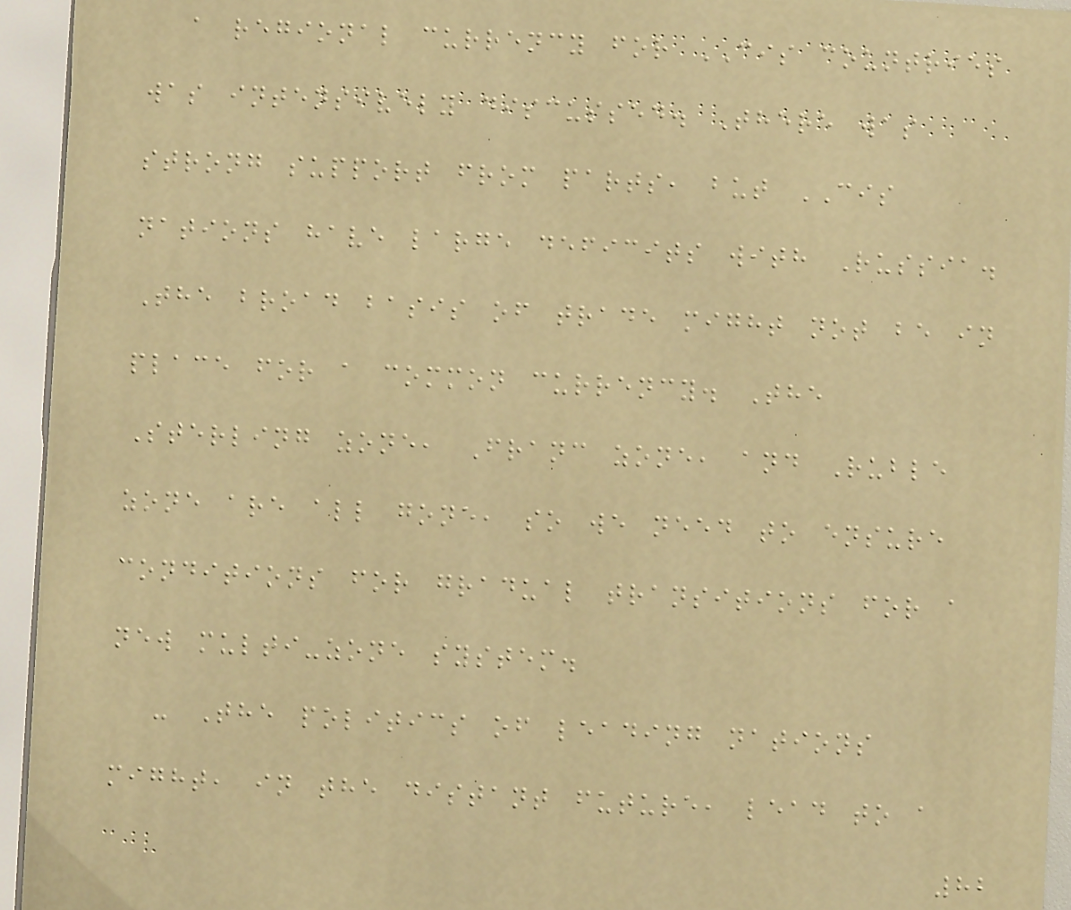a regional currency for CIS countries
was intensively discussed. There was
strong support from parts, but CIS
nations have large deficits with Russia.
The broad basis of trade might not be in
place for a common currency. The
Sterling zone, Franc zone, and Ruble
zone are all gone, so we need to ensure
conditions for gradual transitions for a
new multi-zone system.
- The politics of leading nations
might, in the distant future, lead to a
82
